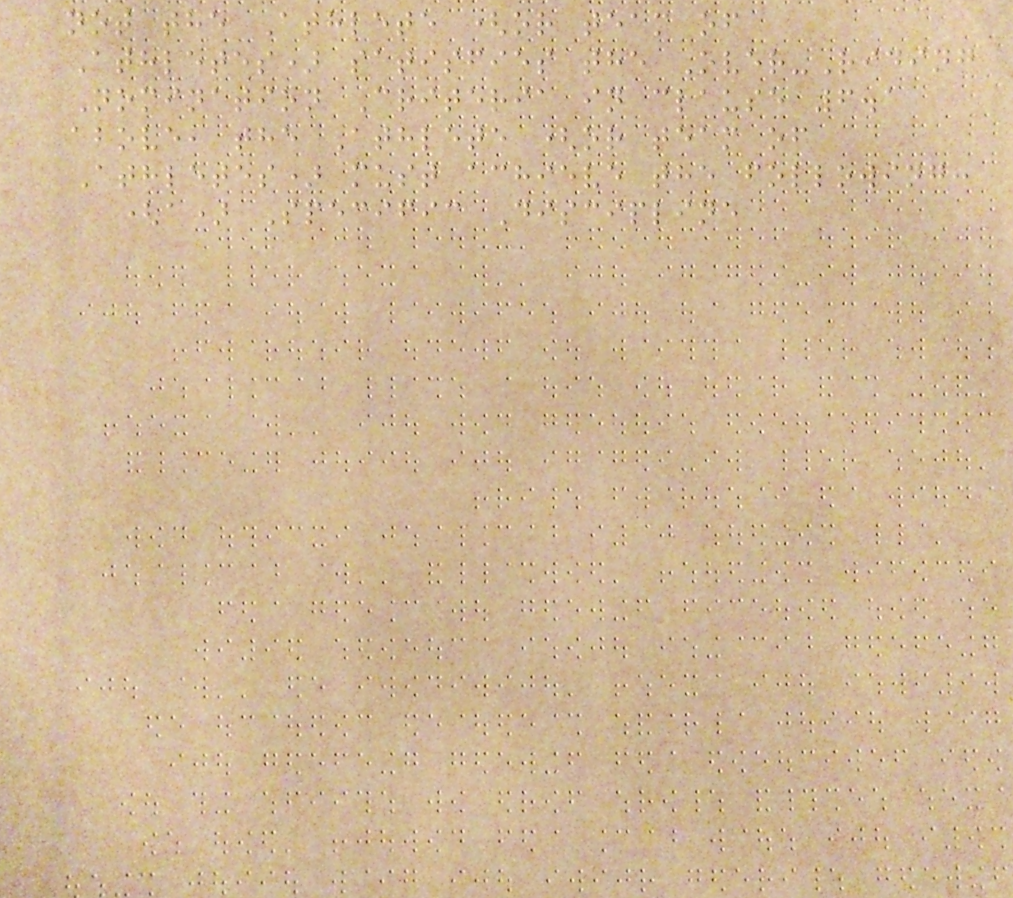not the Athlete (or team of
Athletes) satisfies the Over-Riding
Nomination Criteria in clause 6.1
above, the Athlete (or team of
Athletes) must achieve the following:
(a) Specific Discipline
